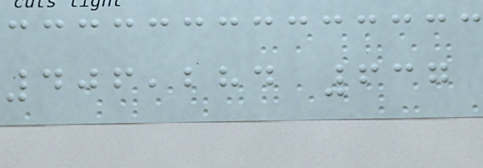406,284 637
